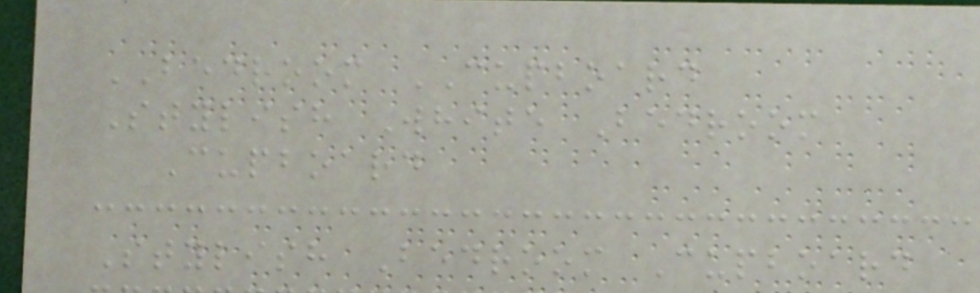BEDROOM CUPBOARD
Stylish White Bedroom
Cupboard
Stylish Bedroom Cupboard
